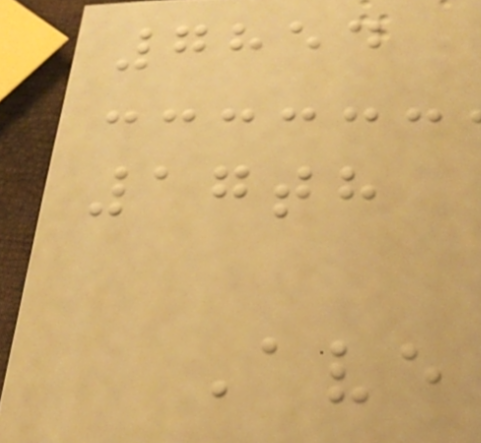7854
17th
Ave
